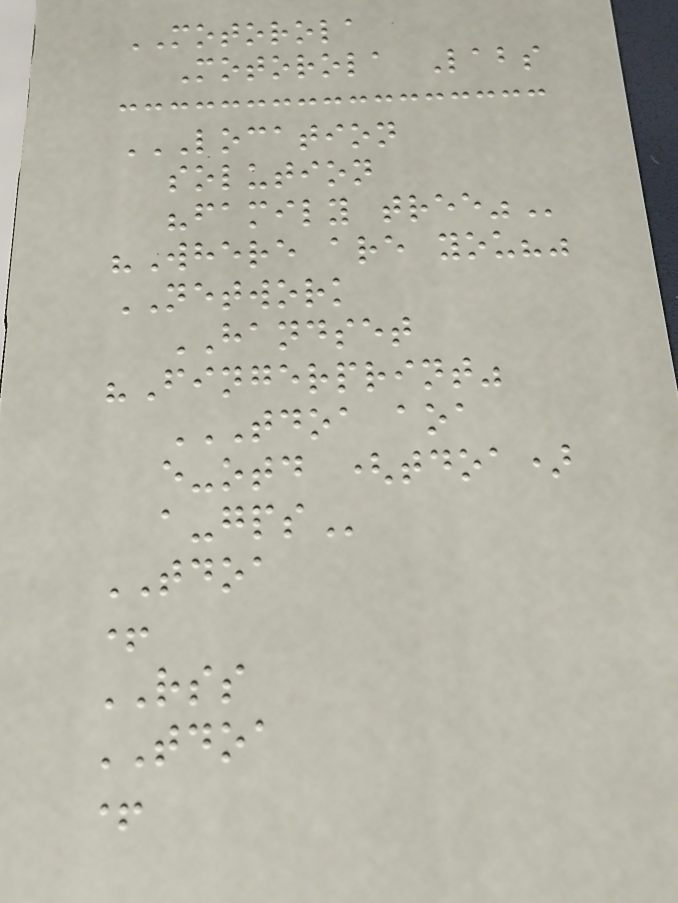MOTOROLA
Motorola Labs
LOCATION
SOLUTION
"FAMILY TREE"
"Where are you?"
NETWORK
HANDSET
"Fingerprint"
TDOA AOA
E-OTD (TDOA)
A-GPS
TDOA
+
RSS
TDOA
+
